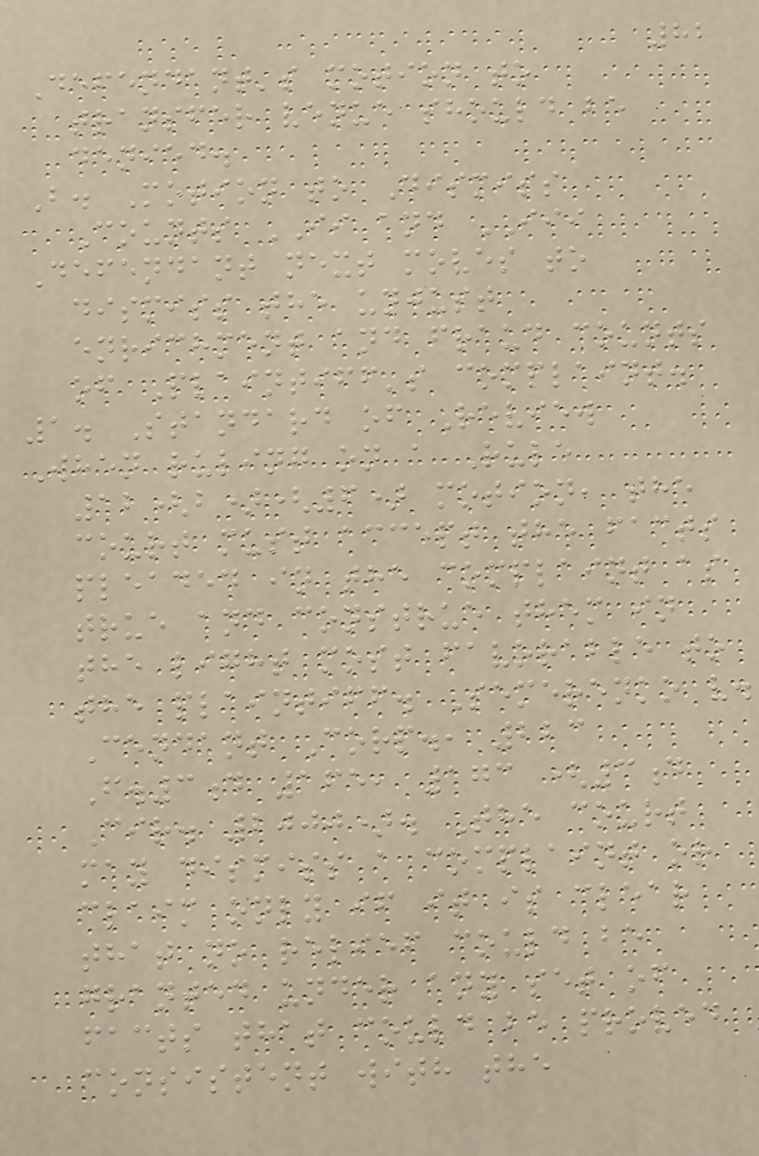82
Defendant's motion to
transfer venue should be
denied.
B. Motion to Dismiss
Counts II and III
Defendant next moves to
dismiss the unjust
enrichment and fraud counts
of Plaintiff's complaint.
1. Standard of Review
When ruling on a Rule
12(b)(6) motion, the
court must accept the facts
pleaded in the complaint as
true and construe them in
the light most favorable to
the plaintiff. Semerenko v.
Cendant Corp., 223
F.3d 165, 173 (3d
Cir. 2000). The court
may dismiss a complaint or
claim only if it is clear
that no relief could be
granted under any set of
facts that could be proved
consistent with the
